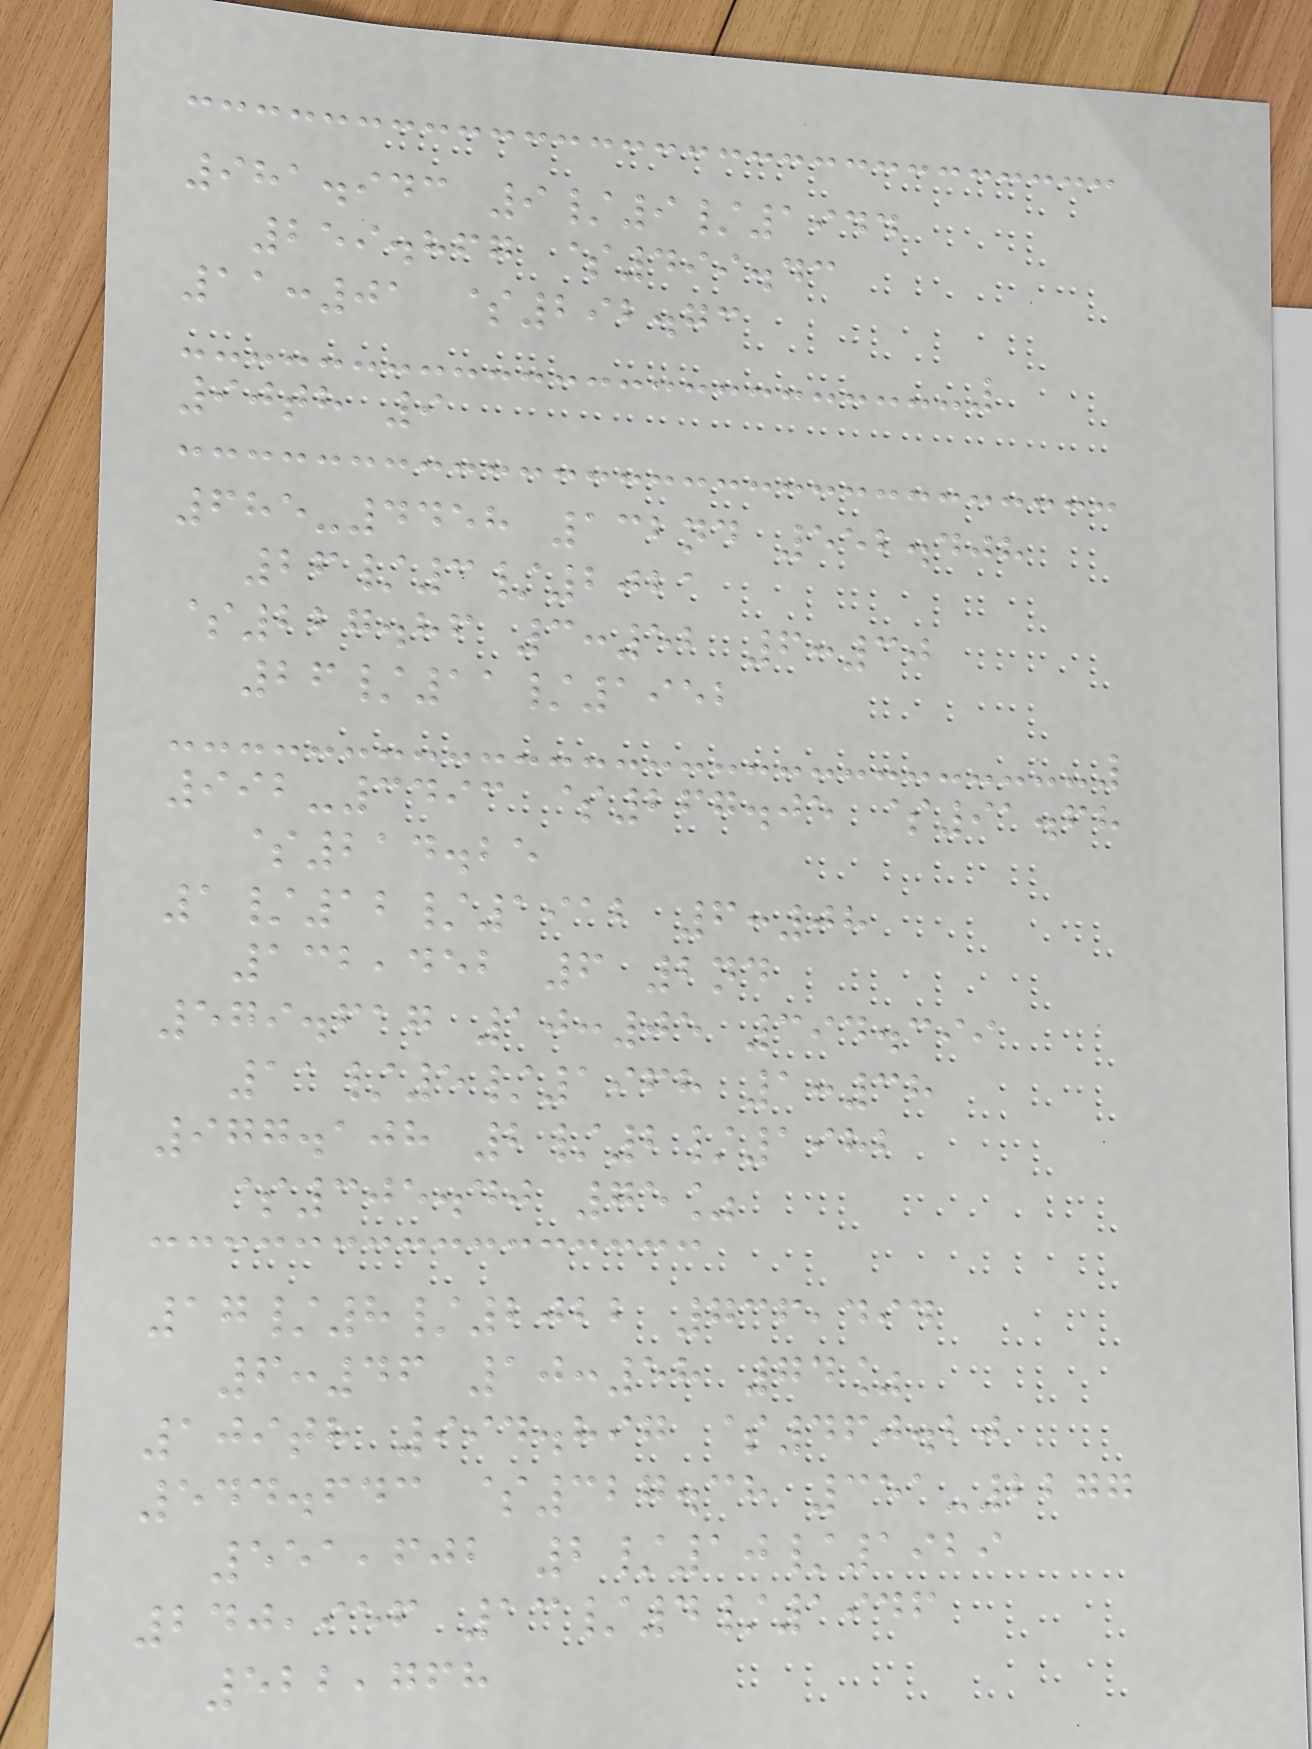981.943 9/9/1944
259.867 $499.43
11:01 $292.73
90th 9
685-4458 132nd 552.408
26/3/2021
$227.86 3:52 6:30
26/11/1952
992-3493 $267.05 $91.68
$214.25
1/12/1912 6:08
132,452 6 2nd
579.617 10:05 394.399
11/5/1968 1:38
977.108 2/2/1982
$305.40 75%
17/8/2022 736,494
6:46 10:58 74%
109th 994.897 $460.20
544.643 $327.38 351-2277
551,602 2/10/1929
240,956 13/4/1946
522,768
